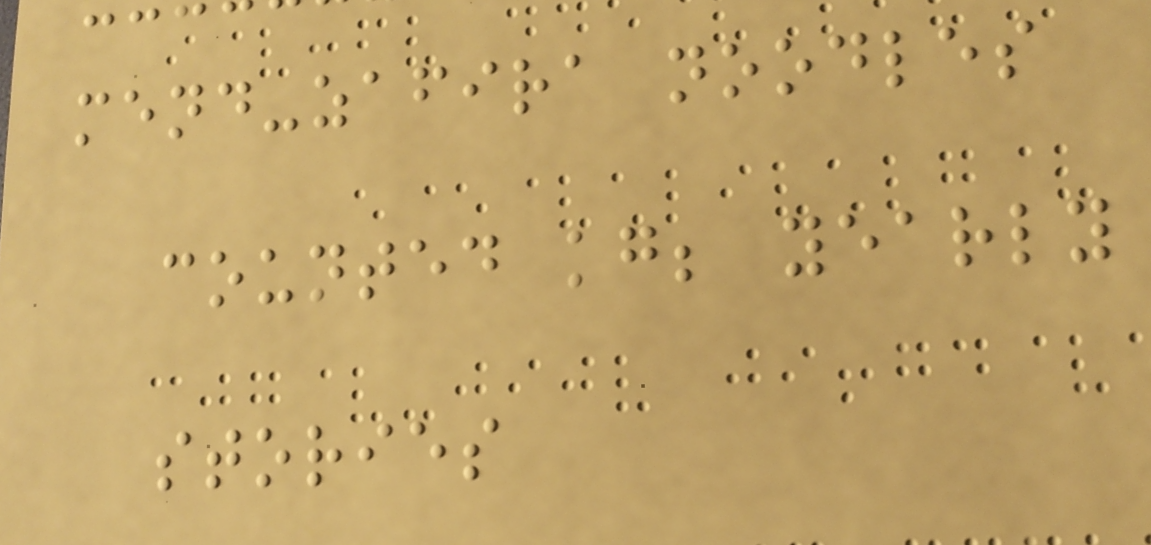mend-zafira noodles
counted kg; yearly
stories
